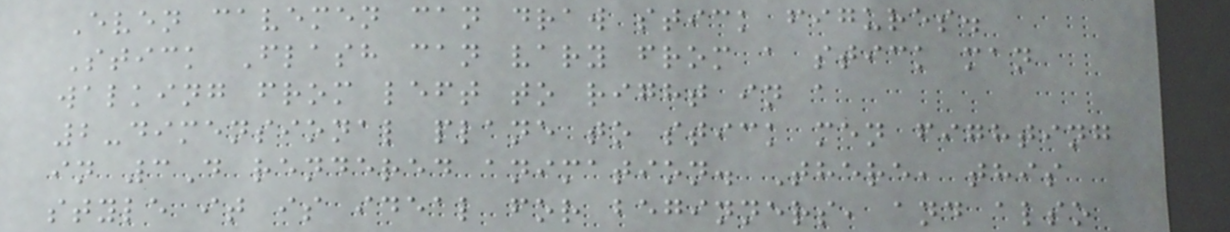Even cavemen can draw stick figures.
Stick Flash can vary from a stick man
walking from left to right in a
2-dimensional plane to stick men fighting
in 3D rendered animation. There, this
style it is ideal for beginners, and also
